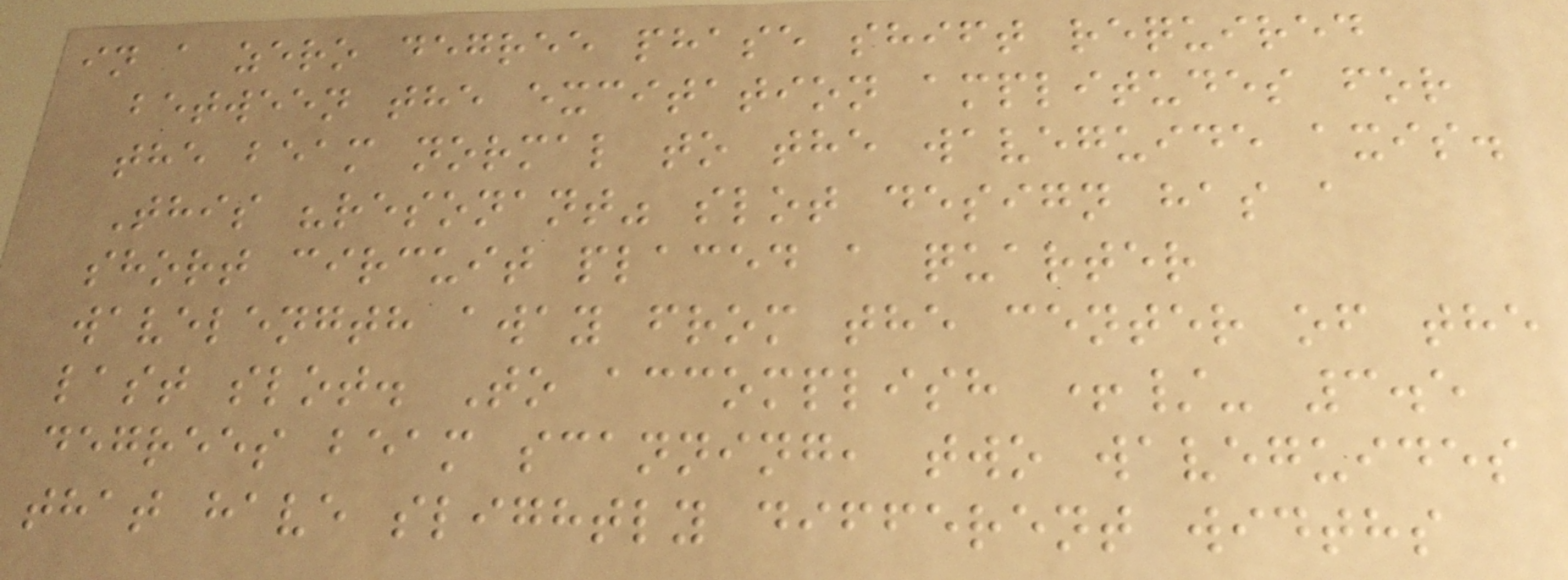in a zero degree phase shift required
between the excitation amplitudes for
the beam normal to the waveguide axis.
This "resonant" slot design has a
short circuit placed a quarter
wavelength away from the center of the
last slot. To accomplish +/- 3.5
degrees beam scanning, two waveguides
that have slightly different widths
